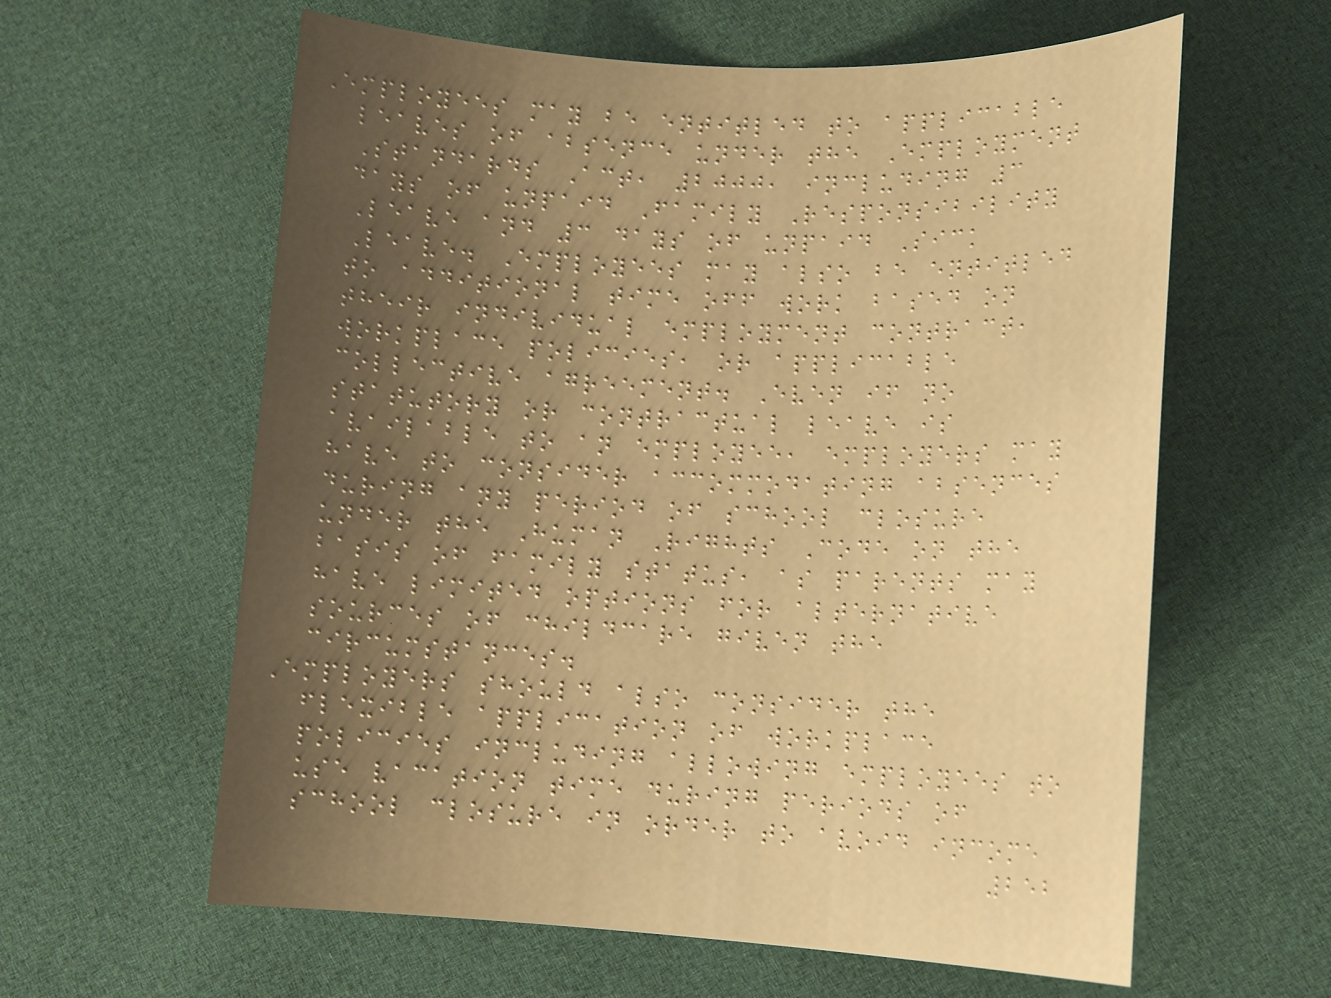Employees may be entitled to applicable
leaves of absence under the Employment
Standards Act, 2000, including 3
days of unpaid Family Responsibility
Leave and 3 days of unpaid Sick
Leave. Employees may also be entitled
to additional time off work based on
their individual employment contract,
workplace policies, or applicable
collective agreement. Even if no
statutory or contractual leave is
available to an employee, employers may
have to consider accommodating absences
during any period of school closure
under the Human Rights Code on the
basis of family status, as parents may
have limited options for alternative
sources of childcare given the
circumstances.
Employers should also consider the
flexible application of workplace
policies including allowing employees to
use vacation time during periods of
school closure in order to avoid income
252
